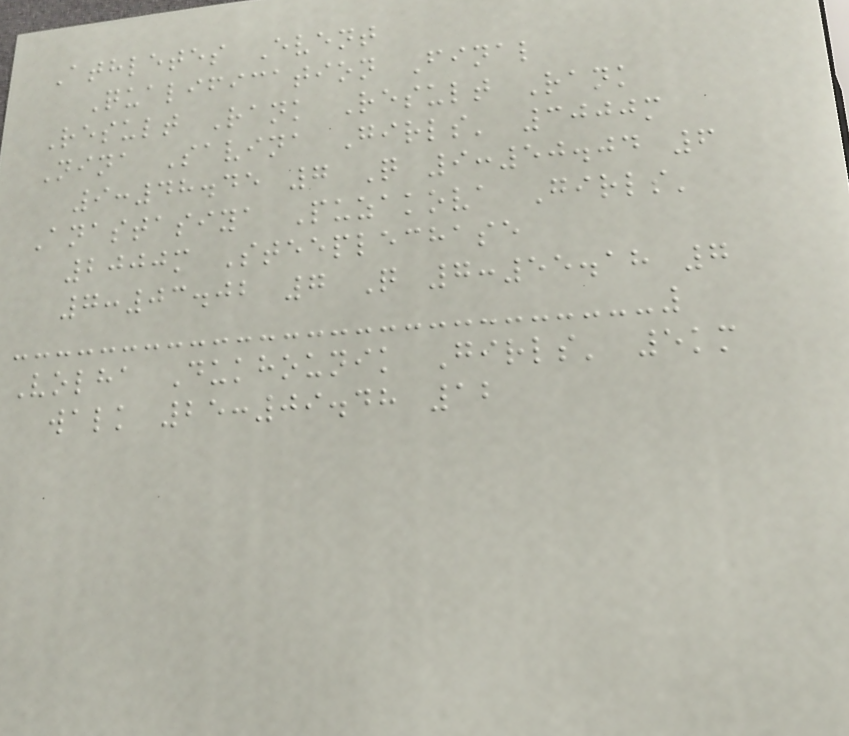Athletes Event
Qualification Final
Result Rank Result Rank
Nina Savina Girls' 3000m
9:48.45 7 Q 9:50.04 6
Anastasiya Puzakova Girls'
2000m Steeplechase
7:03.02 7 Q 7:55.18 7
Volha Dukhounik Girls' 5km
walk 25:09.48 12
